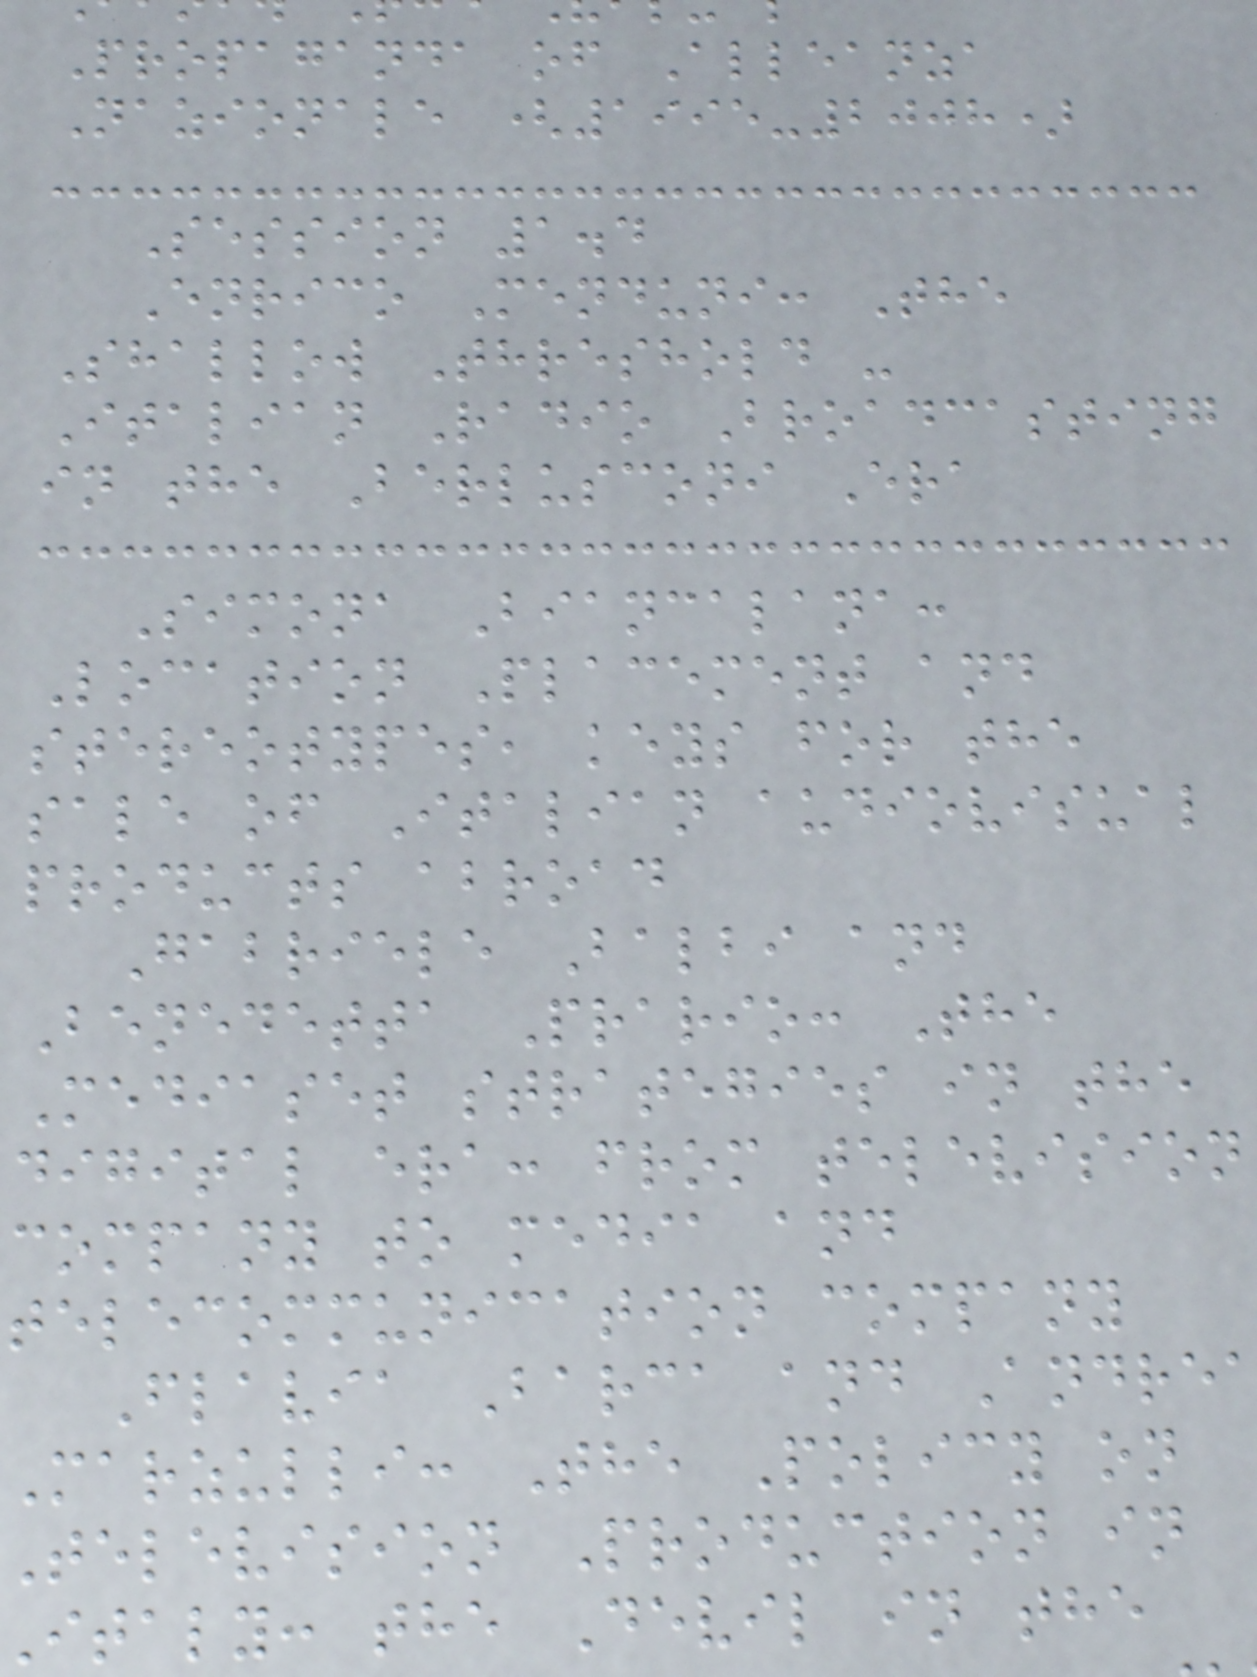Propaganda of Alleanza
Nazionale (1995-2008)
Session 1.4
Enrico Menduni: The
Shallow Threshold -
Italian Radio Broadcasting
in the Berlusconi Era
Simona Biancalana:
Location Placement and
stereotypes, keys for the
sale of Italian audiovisual
products abroad
Gabriele Balbi and
Benedetta Prario: The
Mediaset strategies in the
digital era: from television
company to media and
telecommunication company
Flavia Barca and Andre
Marzulli: The Policy on
television Production in
italy: the Devil in the
